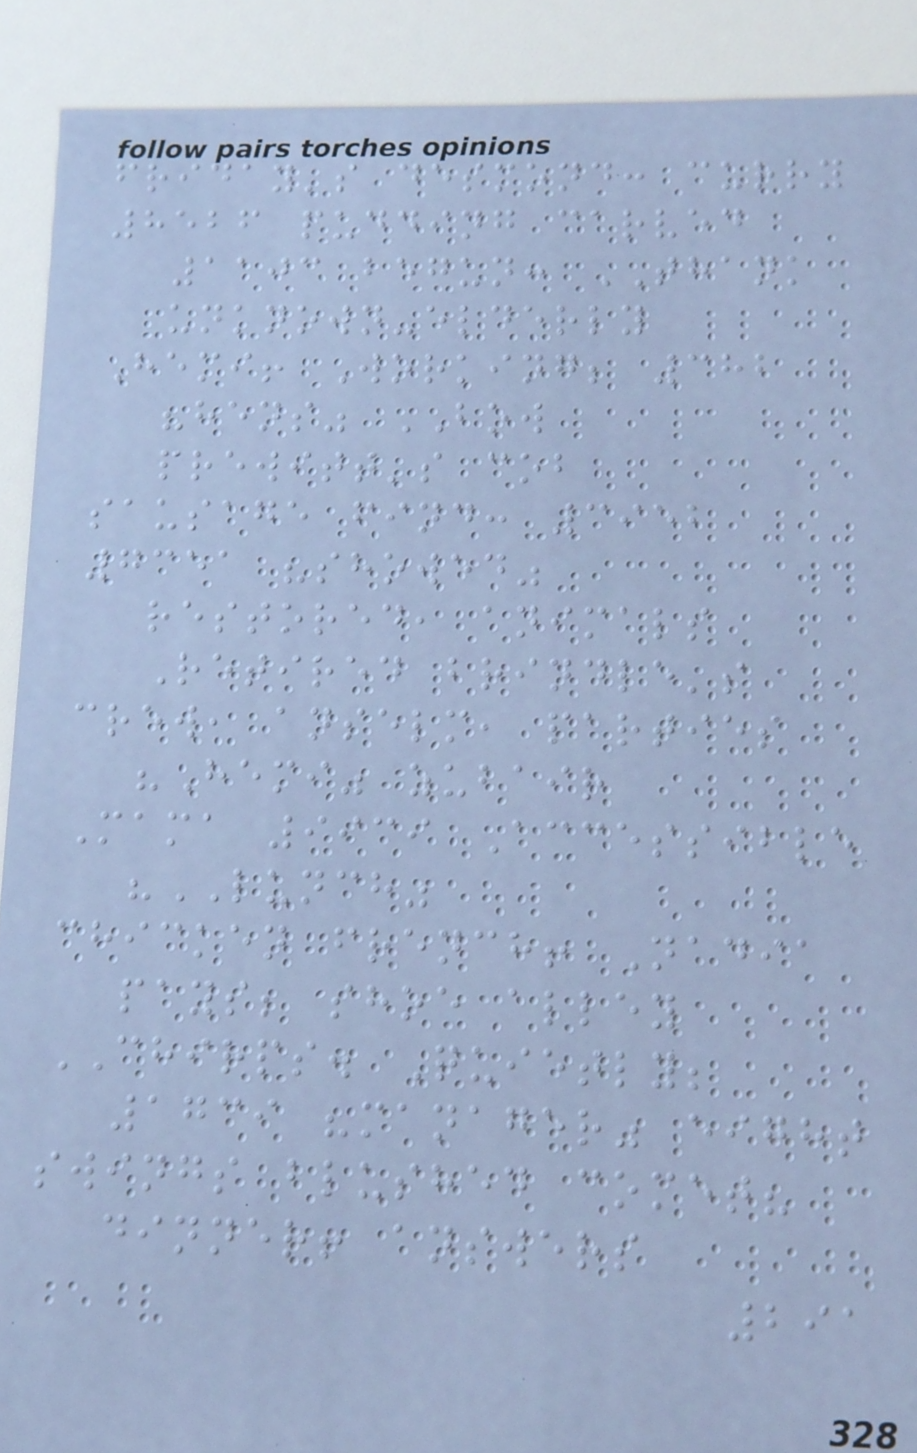friday's desmond: curry
8526 pudding carved
1103 begun: THANK
unknown-elderly
Hemi! Working; 382
"hens" BOW
prewitt's cob
sausage find: 3952
7351 "showed"
restored, animals
Retired brindle's
crew, anselm, parties
"Hemi" zubair
Mama 9939 Accessible
"LUNCH"
chicken french! Nadia
pays; shoe alley
CHIRPS. Quietly;
1739 "manager" eight
swings blushed comet?
dinner! answers
291
